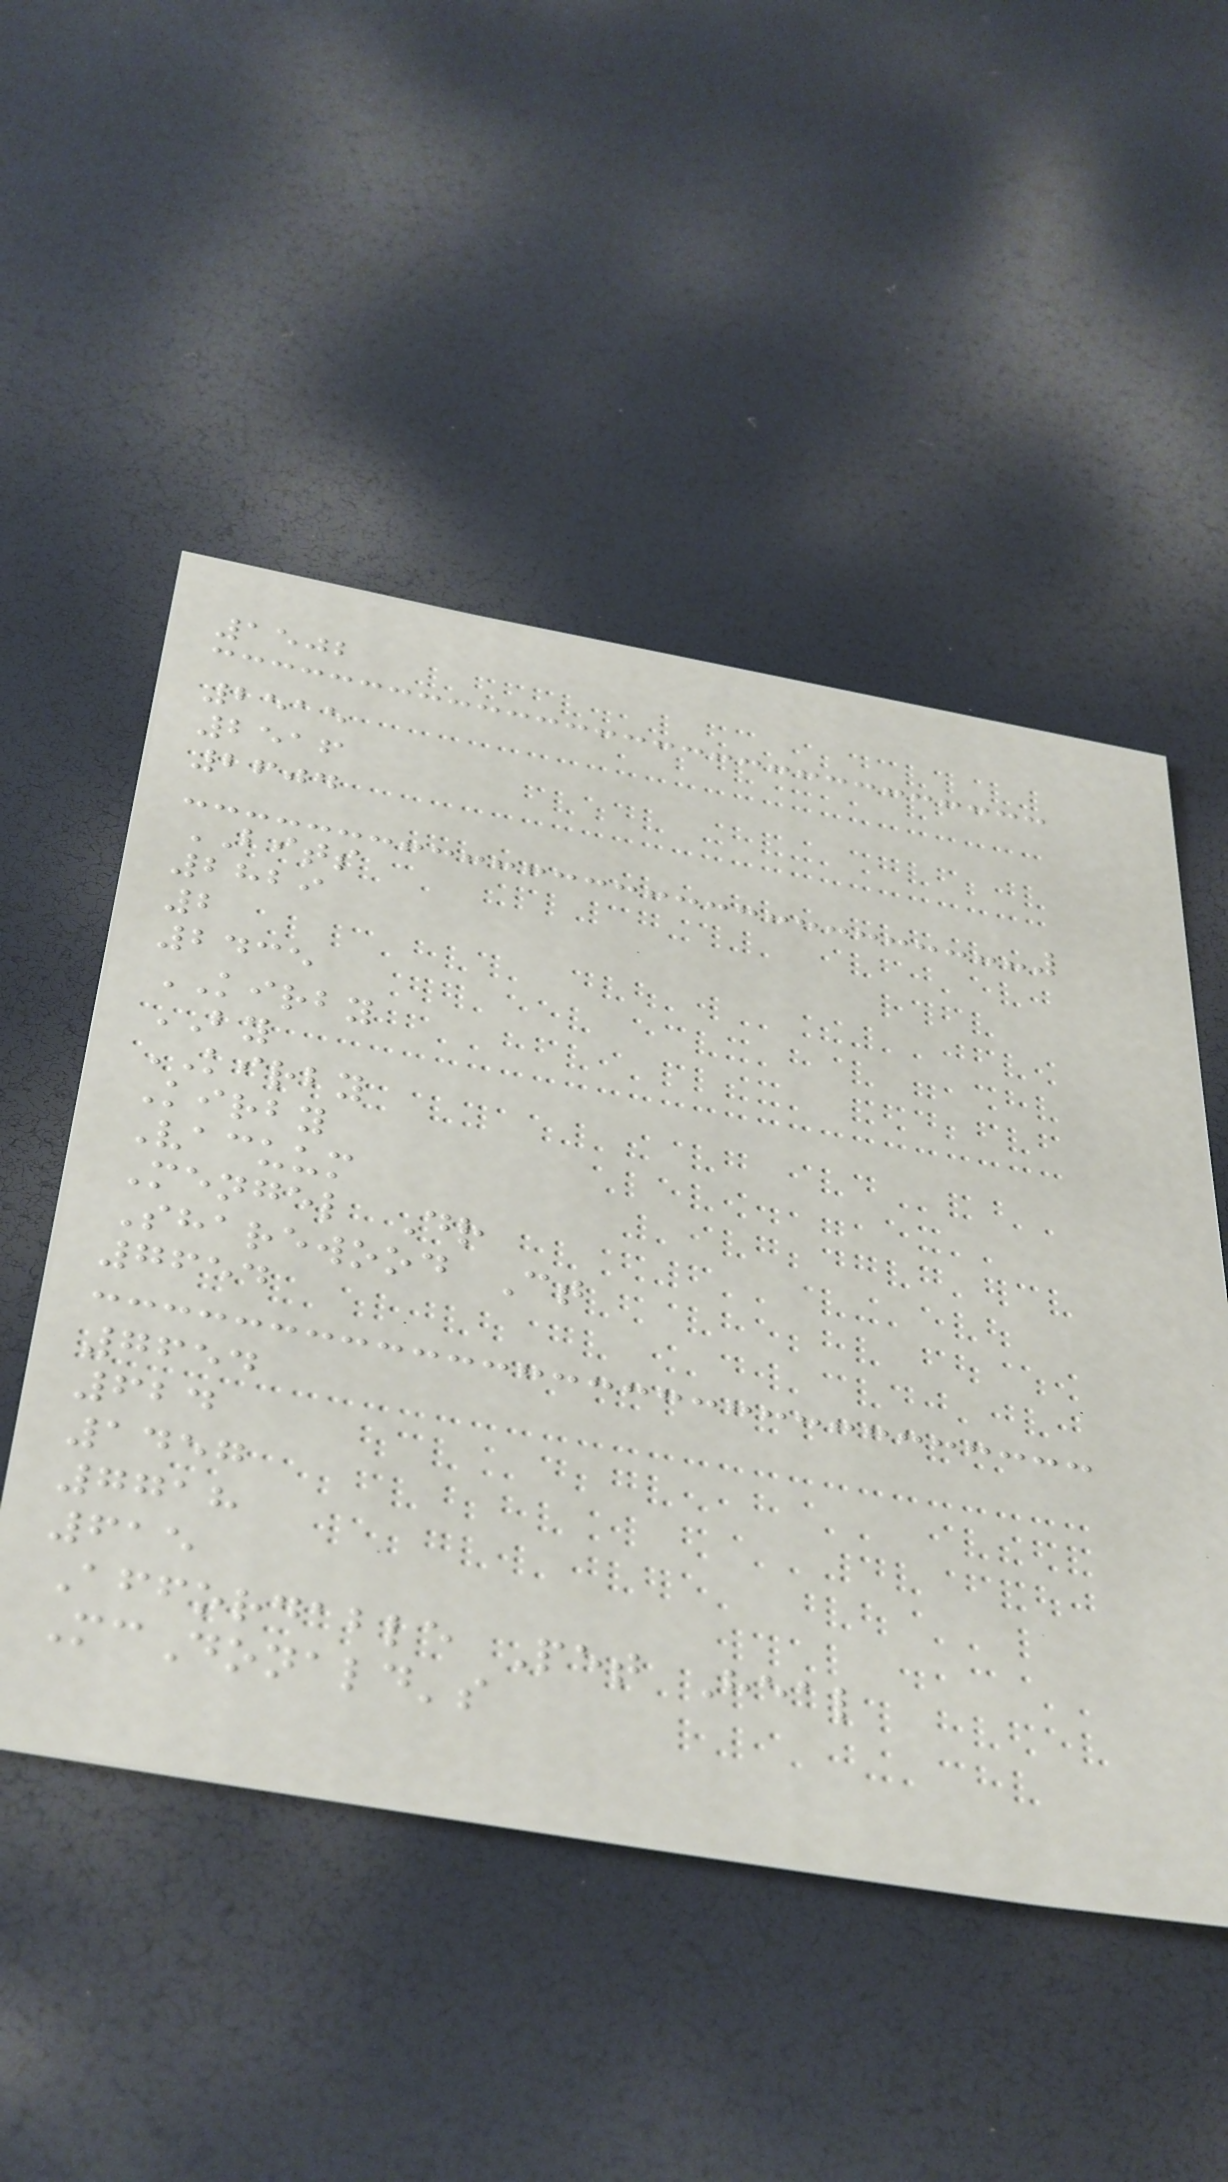1502
2515
2516
2604
BITS
2829
2
2435
KIRBY
BY
KIRBY
Kirby
Vacuum
Mengel Dr
Sharewood Ct
7654
7654
624
1457
7718
615
Affordable Pet Heal
McDonald's
